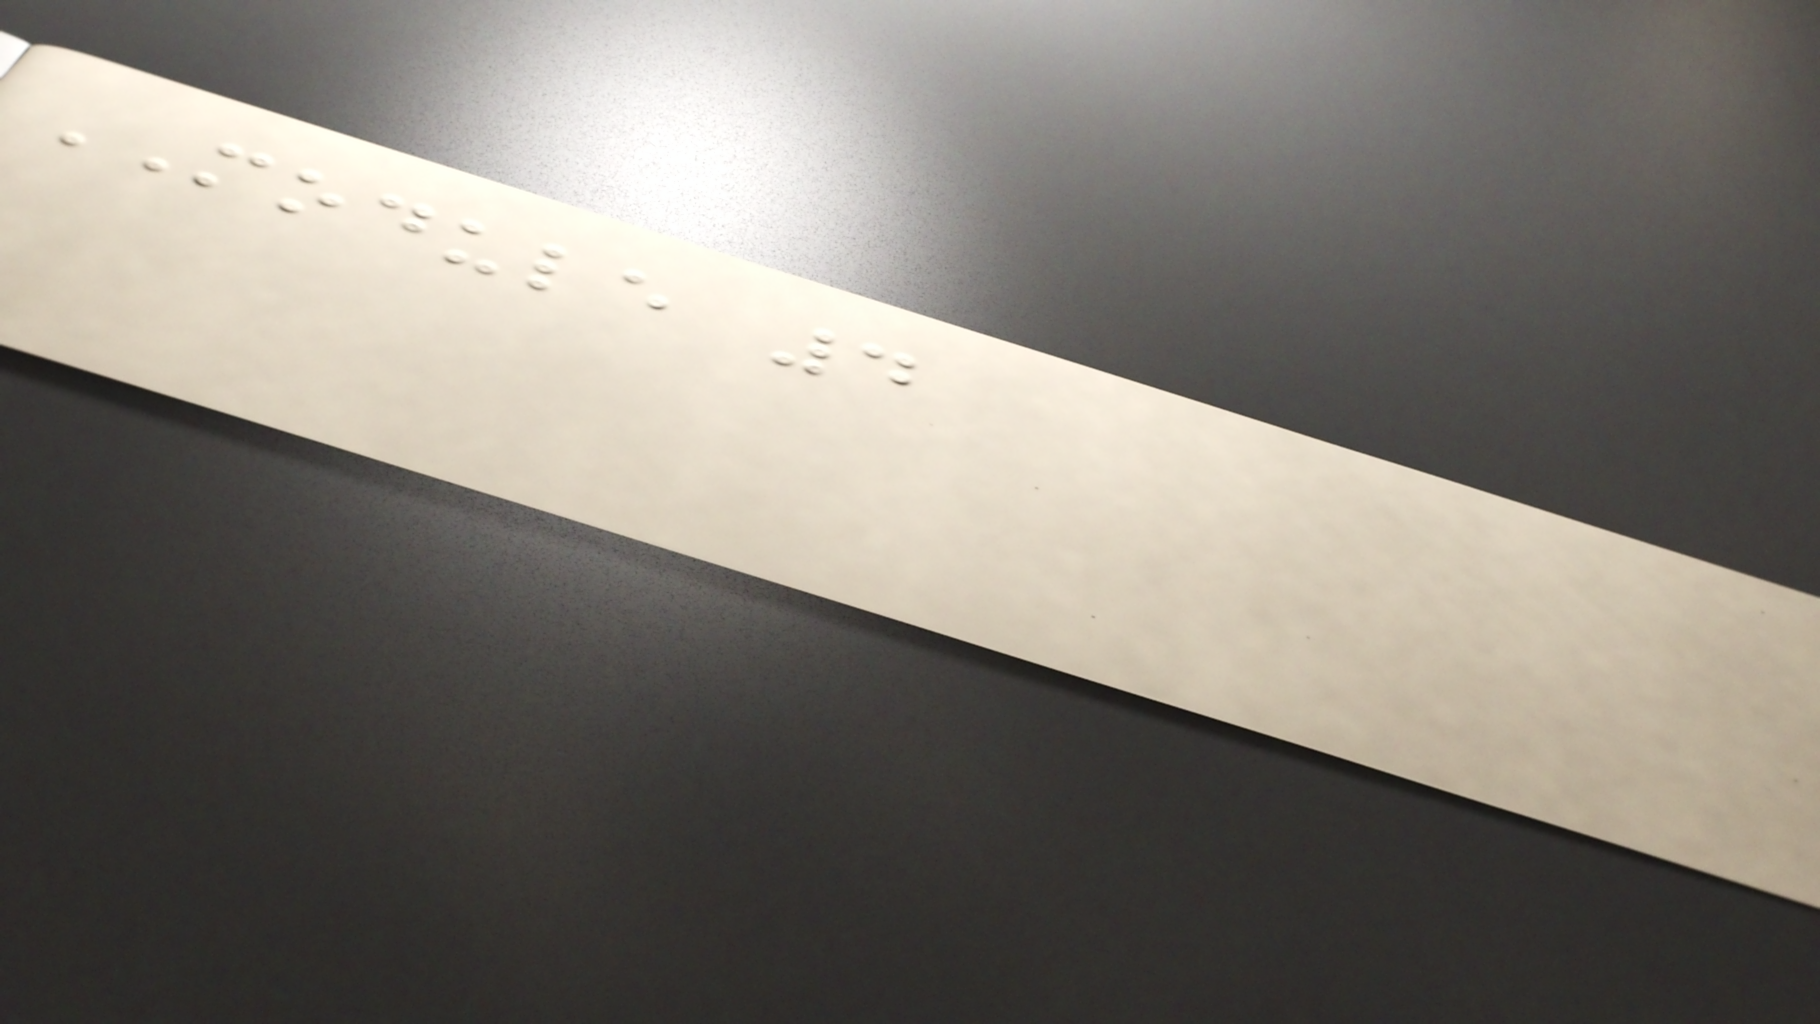MODULE 4
